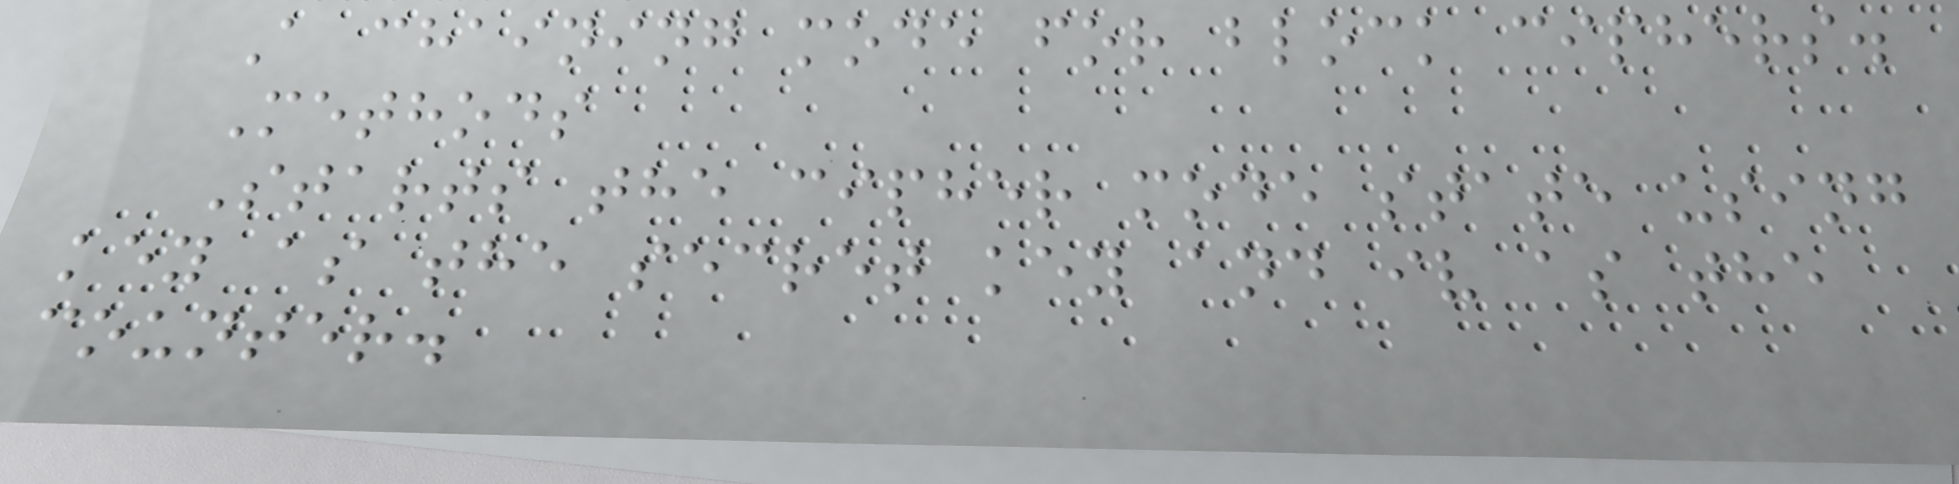A chaining mode for block ciphers.
Methods
Starts the cipher mode state using
key as the secret key and iv as the
counter.
